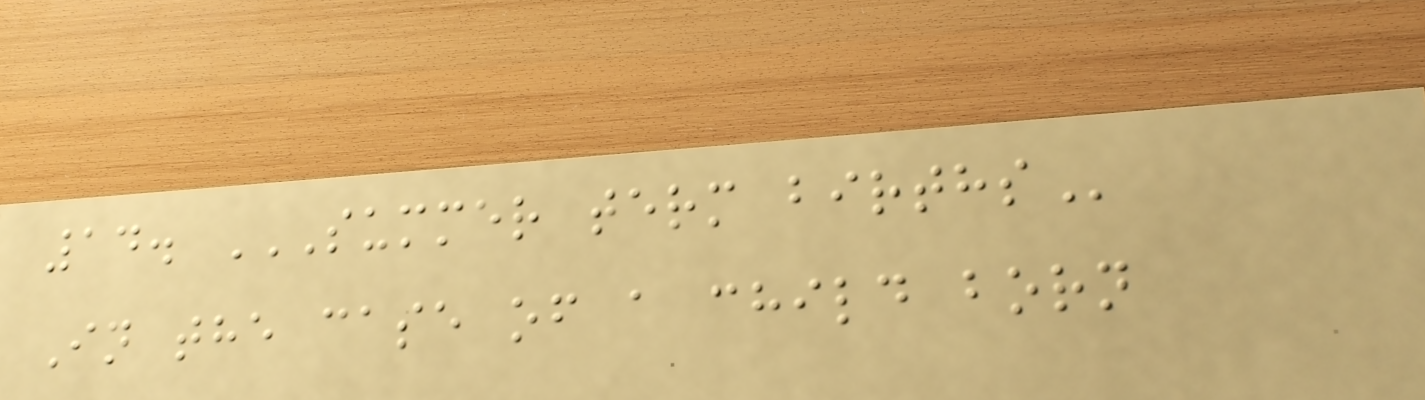14. SUMMER TERM BIRTHS
In the case of a child born
